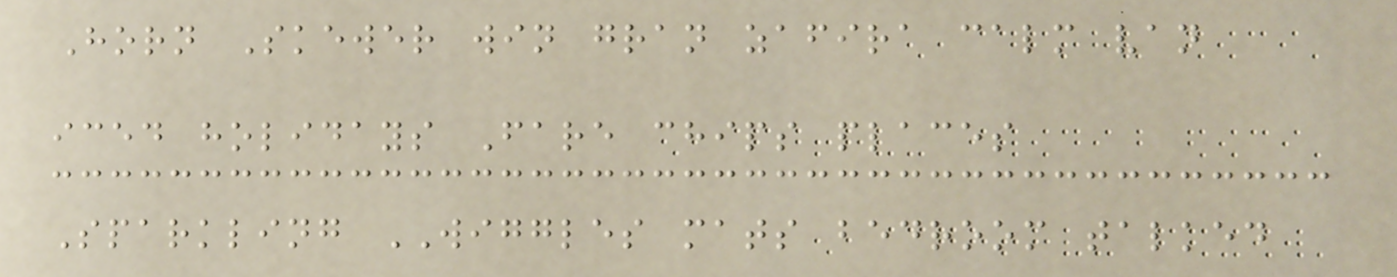Horn Skewer win gran zafira calm van
iced holidays Fare chips places
Sparkling WIGGLES mats bedroom talked
